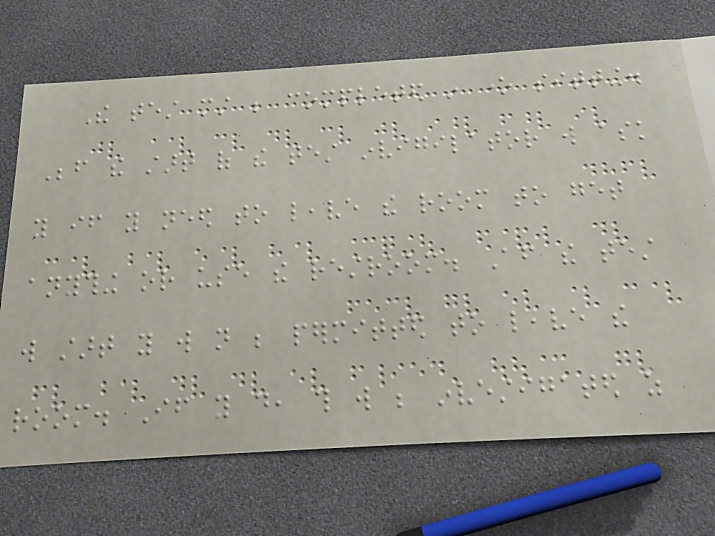The test must be completed in one sitting.
Before the start of the test invigilator will ask
you if you need to leave the room to get
anything or use the restroom. After the test
will start you will not be permitted to leave the
room. If you do, this will be investigated as
